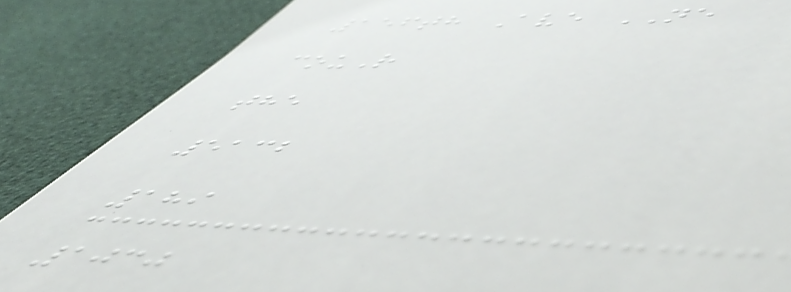156th Ave NE
couR
the
5132
189
1030
